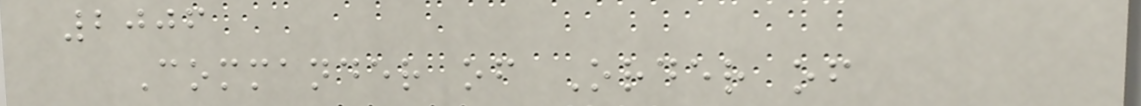2006
Commander of Order of
